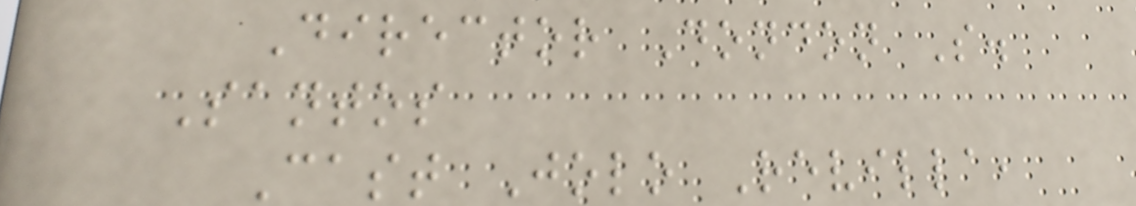Director Dondon S.
Santos
Cast Jolo Revilla,
